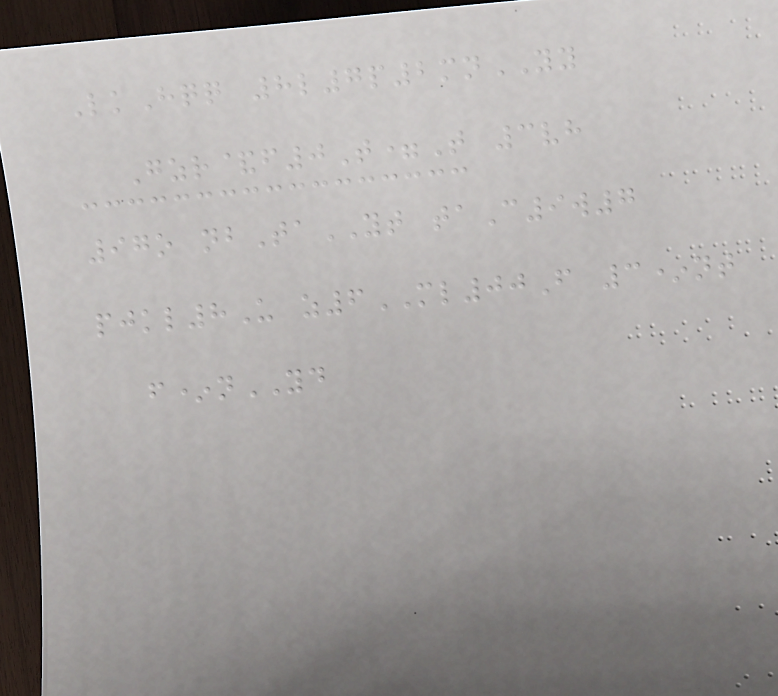LkHqq 8l7p2mnYY
Gzr&f0T=T 3vh
97o nbTaYT taC9w7
pjkl8U z6ML00F 3*nt
f*nYD
